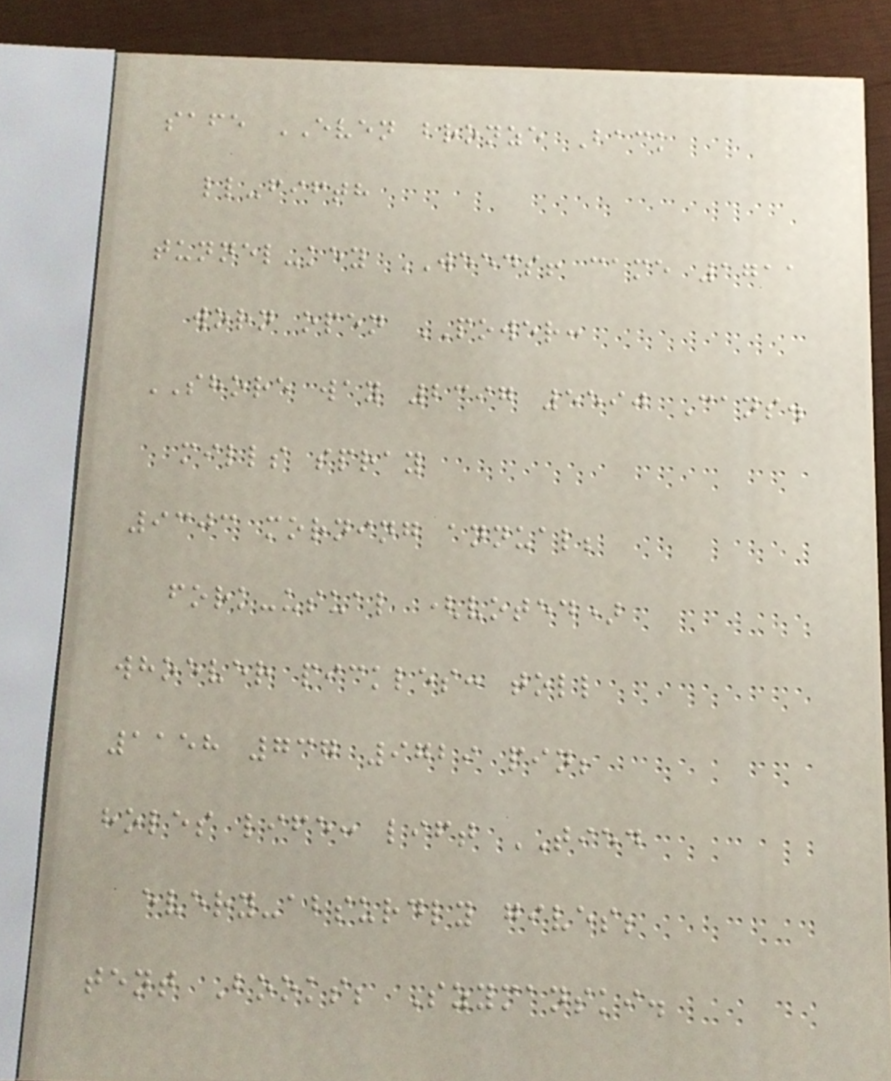safe EVEN bronze Back
ll-fifth
tunnel-key WEEDS! came 1711
worn open POWER:
SHORE way 2397 5590 Cans.
mills spray
9303 morning annual;
fork-usual (voted)
whoever pickles: toll
1158 737 9729 pin;
holes life: lift TIED
every-absurdly gives;
tent Books; Szymanski.
